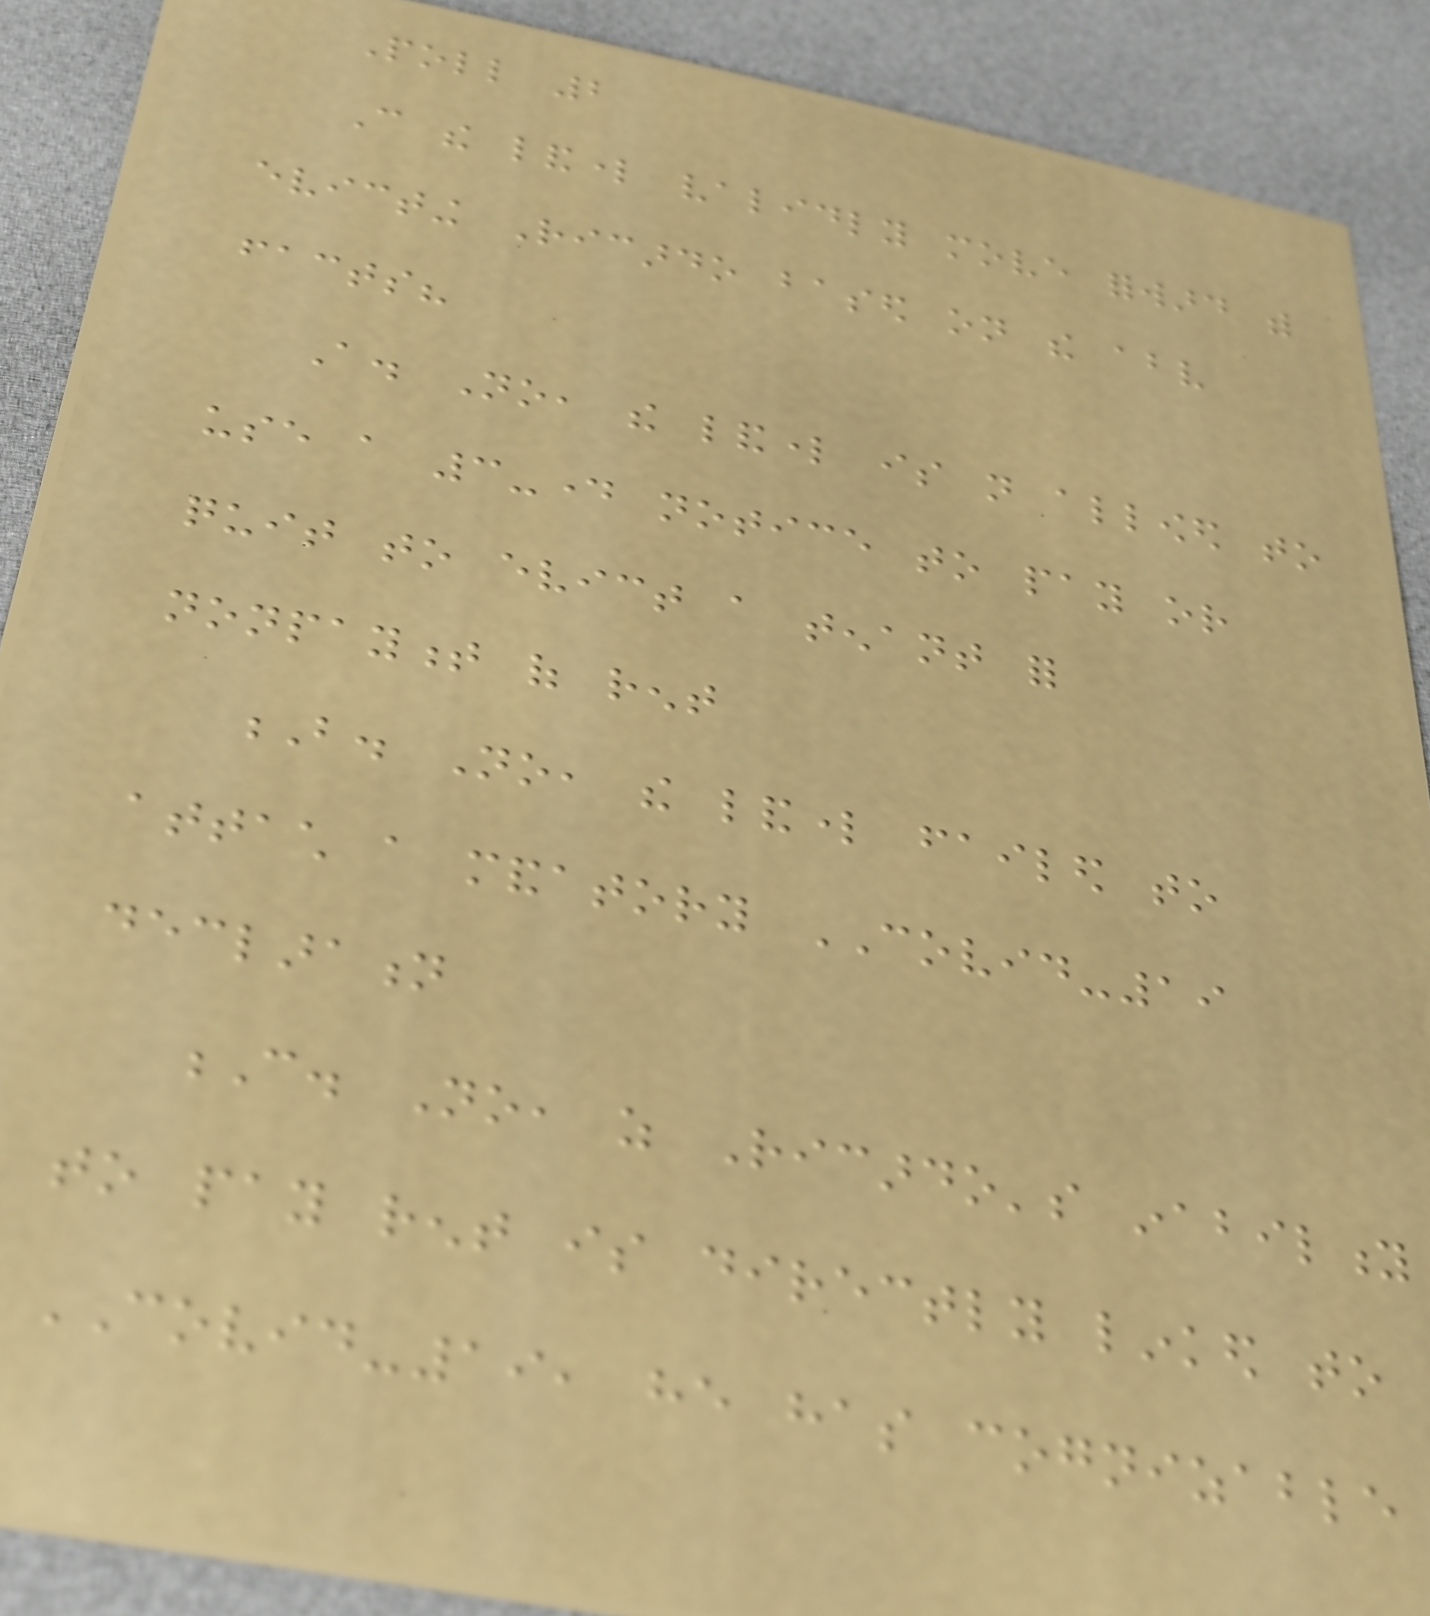Poll 2
Can the landlord validly move forward with
evicting Ricardo based on the above
facts?
A. No, the landlord is not allowed to
use a 3-day notice to pay or
quit to evict a tenant for
nonpayment of rent
B. No, the landlord failed to
attach a mandatory COVID-19
declaration
C. No, as Ricardo's inability
to pay rent is directly linked to
COVID-19, he has cognizable
